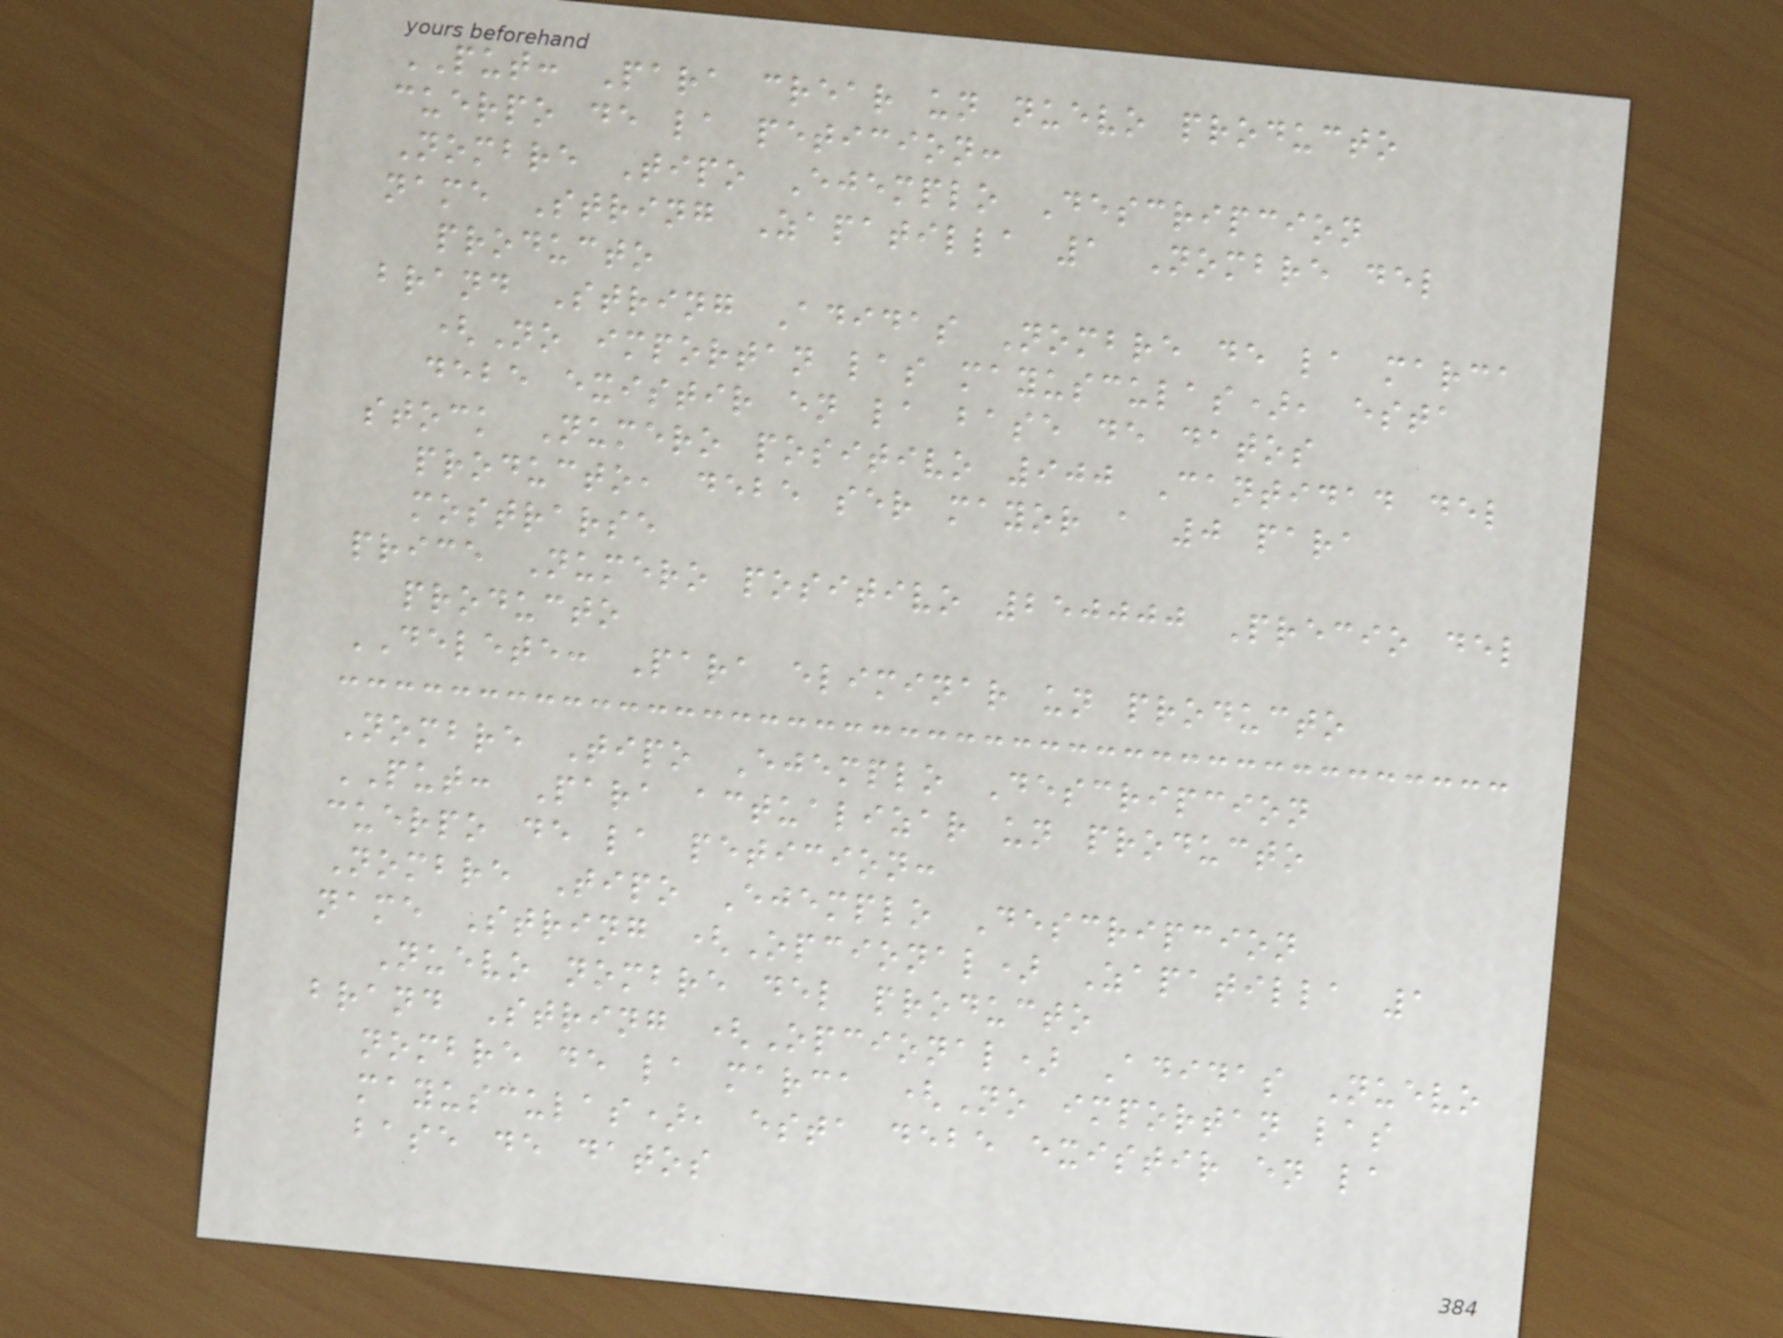PUT: Para crear un nuevo producto
cuerpo de la peticion:
Nombre Tipo Ejemplo Descripcion
name String Zapatilla 1 Nombre del
producto
brand String Adidas Nombre de la marca
(No importan las mayusculas), esta
debe existir en la base de datos
stock Numero positivo 900 Cantidad del
producto, debe ser mayor a 0 para
mostrarse
price Numero positivo 250000 Precio del
producto
DELETE: Para eliminar un producto
Nombre Tipo Ejemplo Descripcion
PUT: Para actualizar un producto
cuerpo de la peticion:
Nombre Tipo Ejemplo Descripcion
name String (Opcional) Zapatilla 1
Nuevo nombre del producto
brand String (Opcional) Adidas Nuevo
nombre de la marca (No importan las
mayusculas), esta debe existir en la
base de datos
